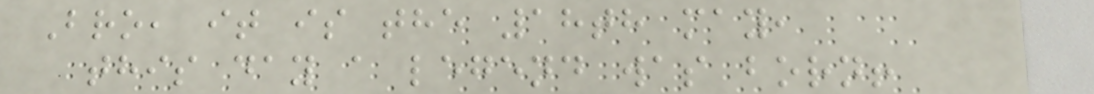Bro, it is the 18th may,
this day a legend was born!
